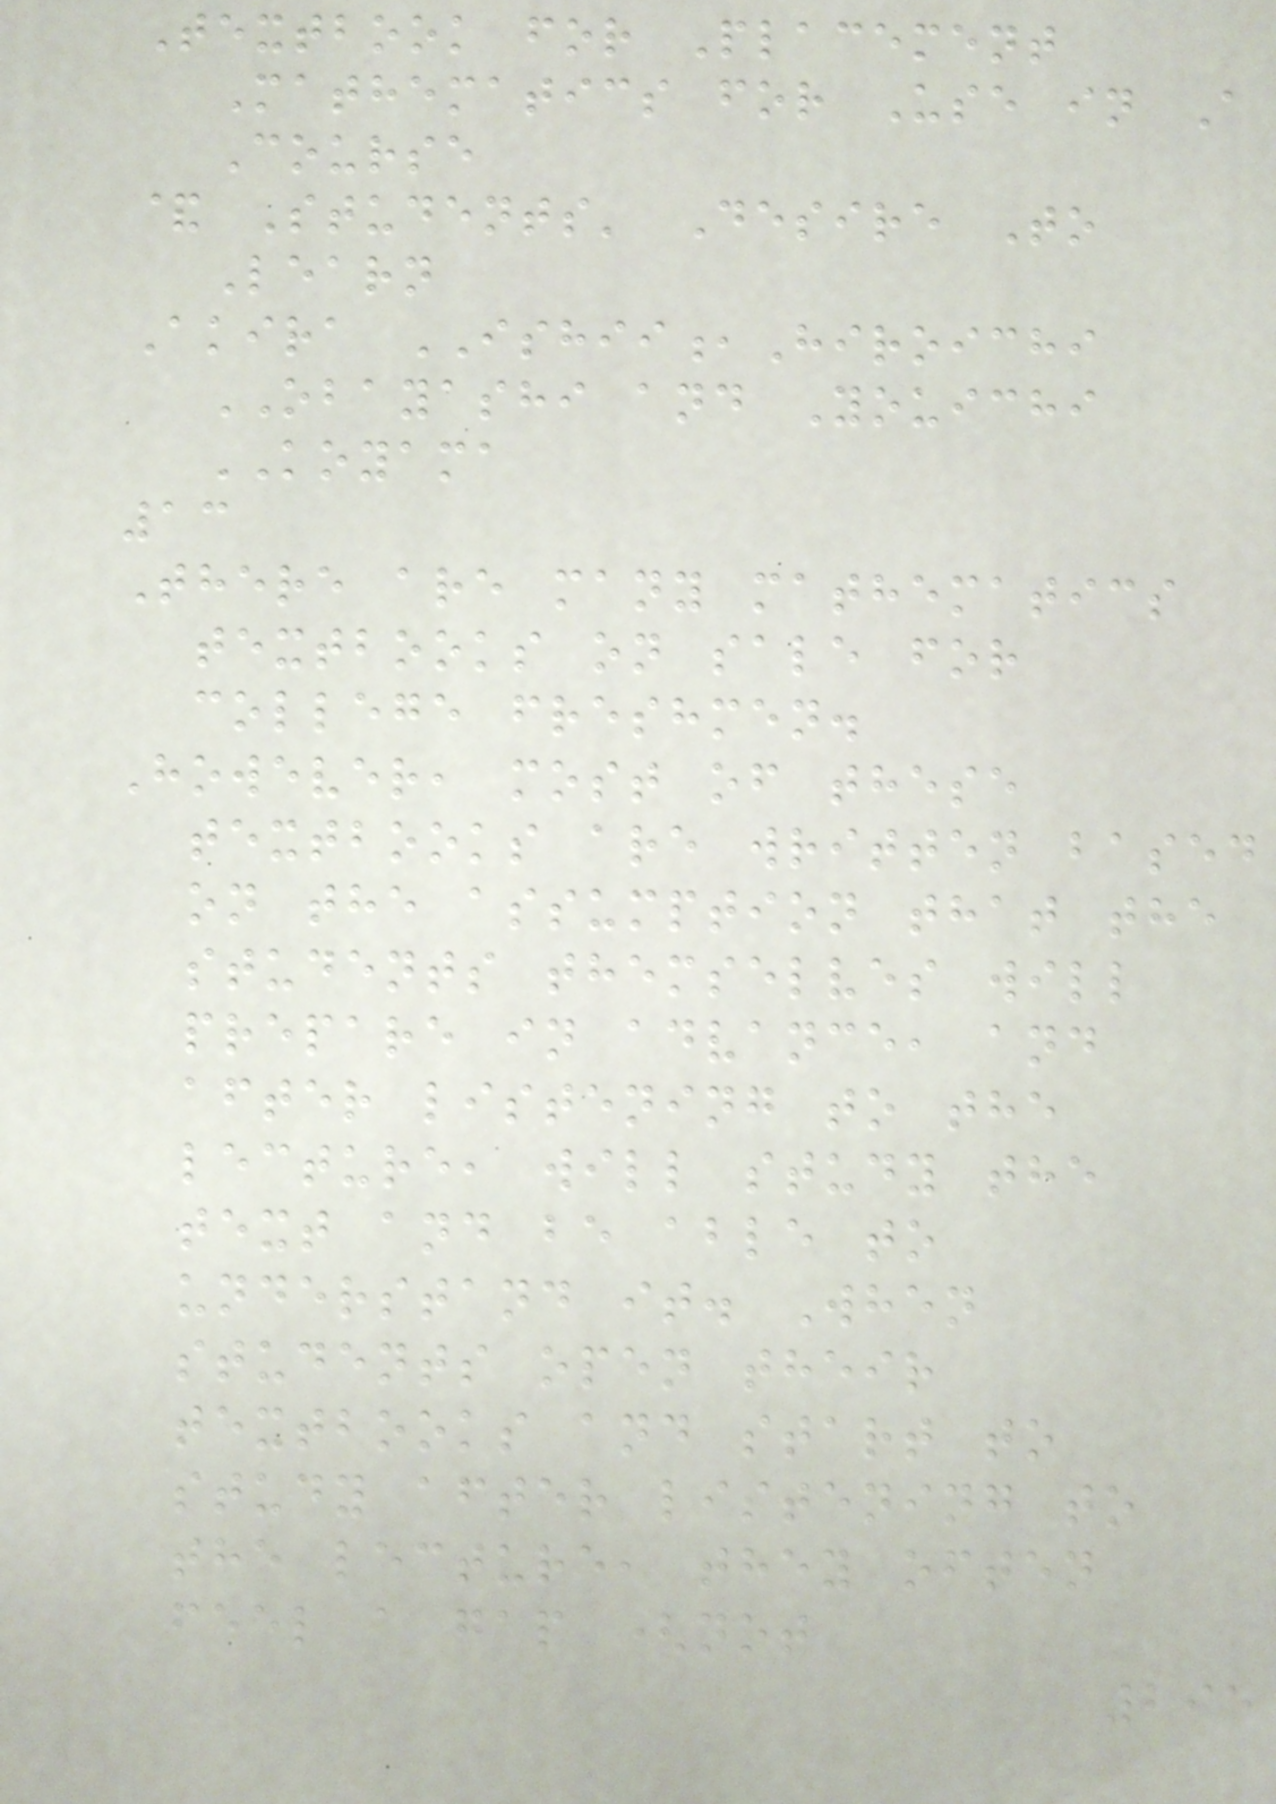Textbook for Placement
Mathematics for Use in A
Course
& Students' Desire To
Learn
Akira ISHII,Hiroichi
OBAYASHI and Youichi
KOYAMA
13
There are many mathematics
textbooks on sale for
college freshmen.
However, most of these
textbooks are written based
on the assumption that the
students themselves will
prepare in advance, and
after listening to the
lecture, will study the
text and be able to
understand it. When
students open their
textbooks and start to
study after listening to
the lecture, they often
feel a gap (not
295
